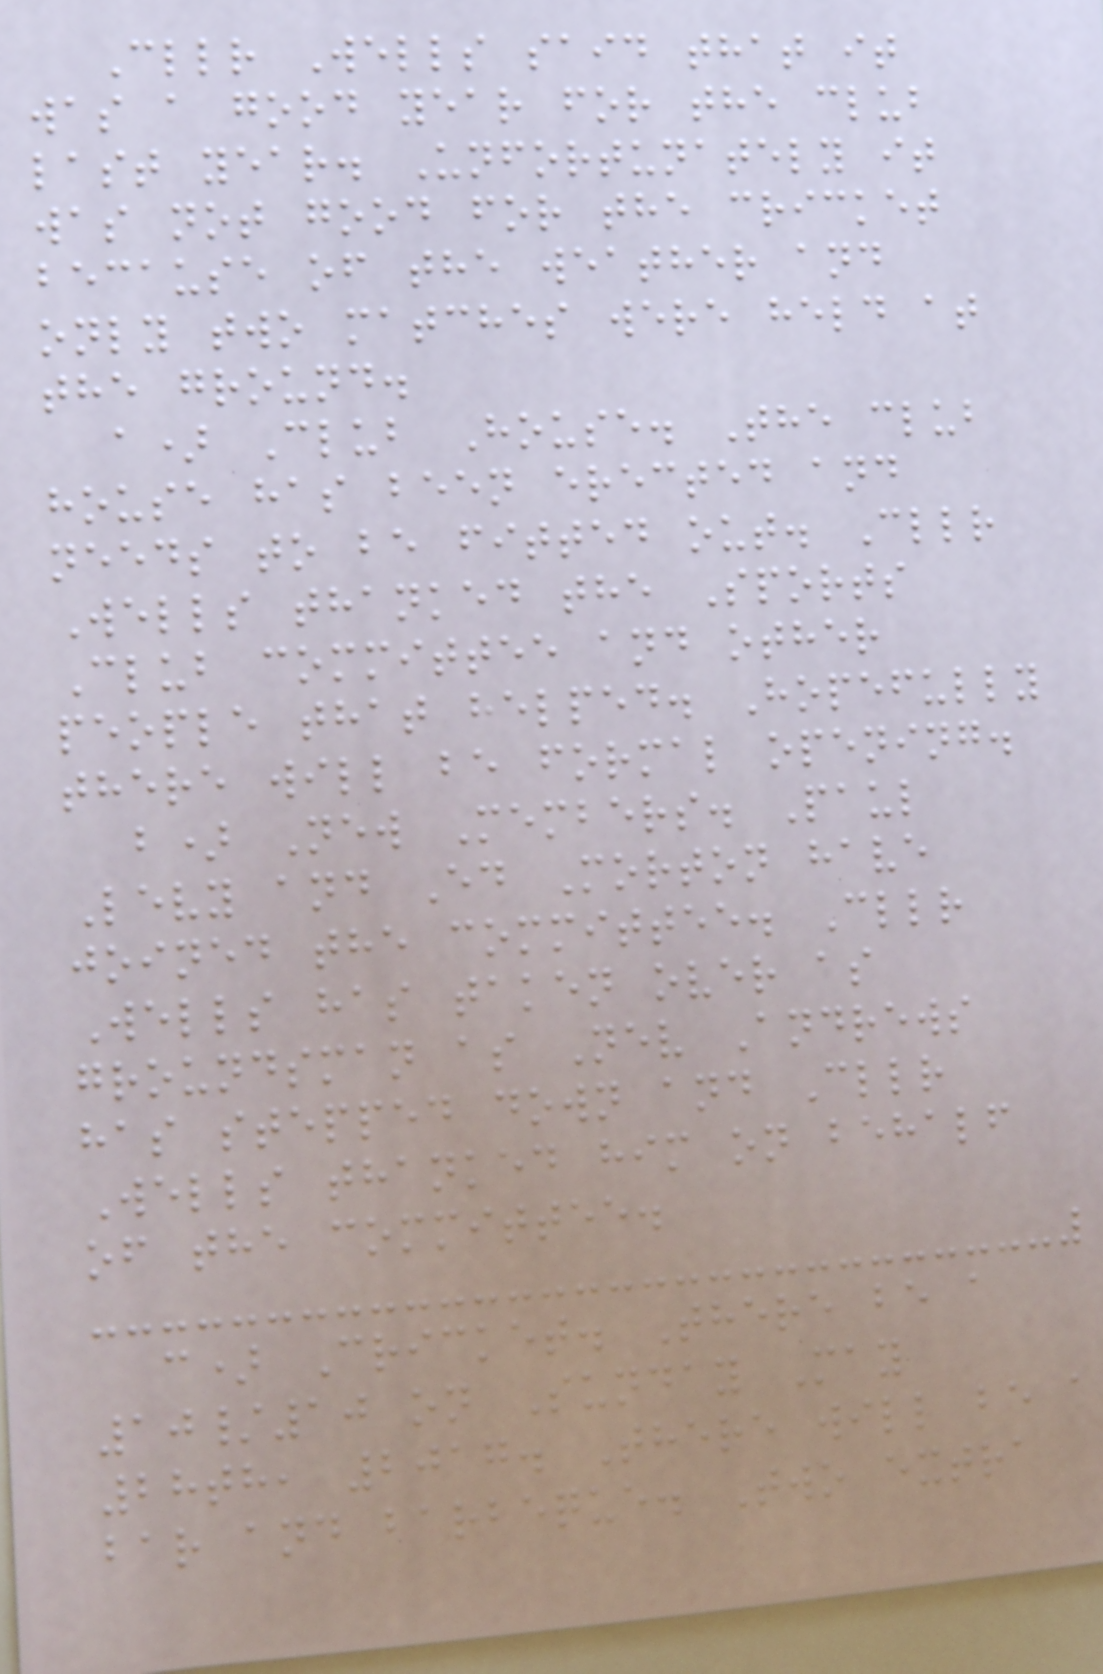Cllr Wells said that it
was a good year for the club
last year. Unfortunately it
was not good for the cricket
because of the weather and
only two matches were held at
the ground.
a) Club House. The club
house has been erected and
needs to be fitted out. Cllr
Wells thanked the Sports
Club committee and other
people that helped. Hopefully
there will be formal opening.
b) New Members. Paul
Levy and Ed Morton have
joined the committee. Cllr
Wells has taken over as
groundsman as Nev Andrews
has stepped down and Cllr
Wells thanked him on behalf
of the committee.
c) Cricket. There be a
10/10 on Sunday May
28th, 2017. There will be a
bar and barbeque. Two extra
